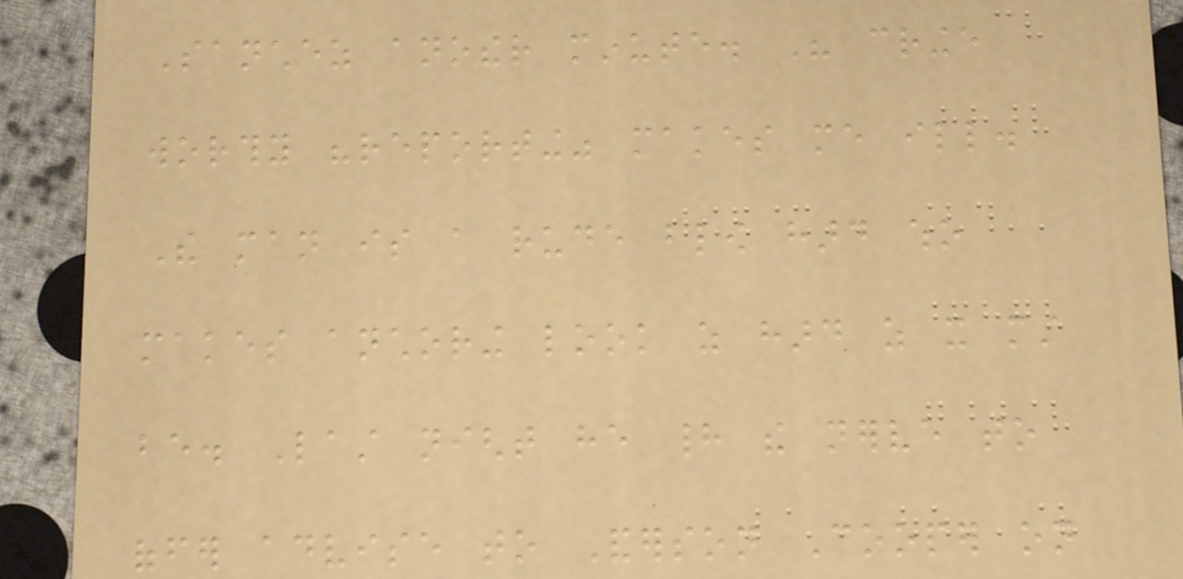Sanchez another minute. His cringe
worthy "reporting" makes me ill.
The man is a rude blow hard who
makes anchoring look as hard as it must
be. Last night he had the nerve to
offer advise to Anderson Cooper on
